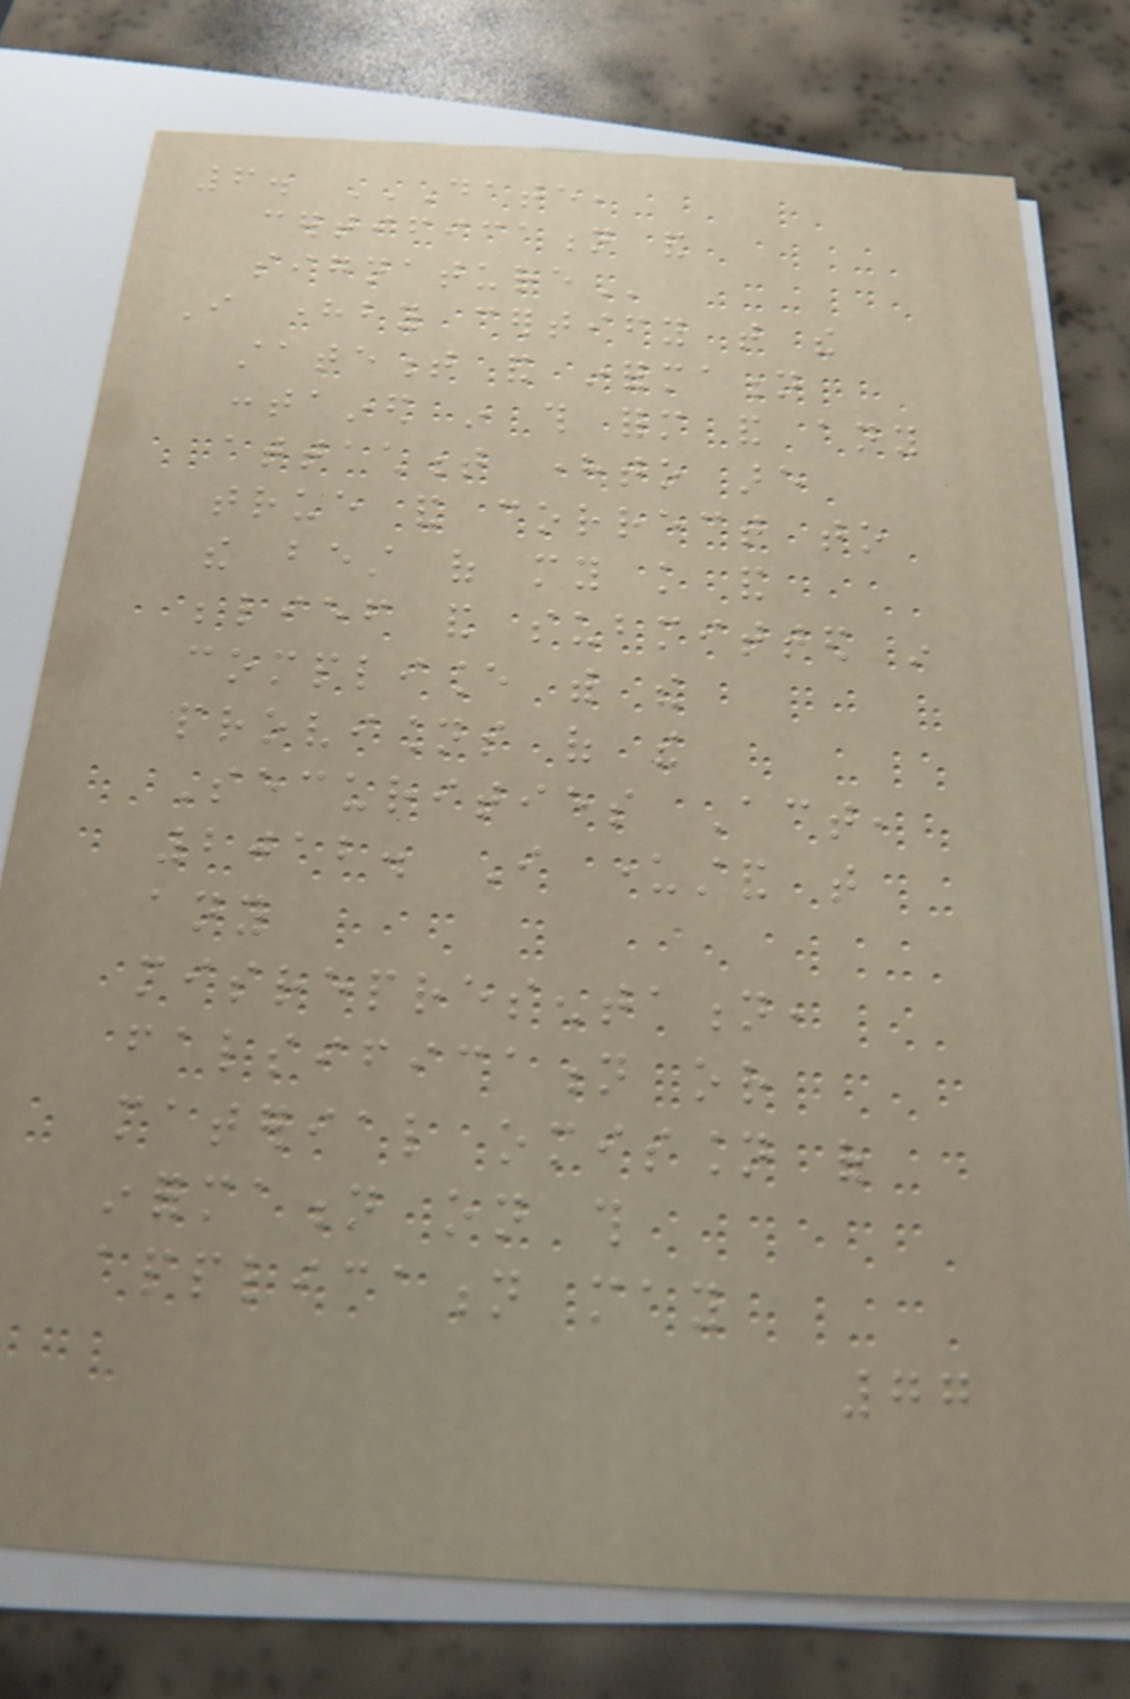6. DATE,
CERTIFICATION AND
SIGNATURE
I hereby certify that the
statement and information
contained in this form and any
attachment hereto are
true and correct to
the best of my knowledge and
belief and submitted in
compliance with the
provisions of the
Securities Act,
2012. I understand that
any
misrepresentation,
falsification or
material omission of
information on this
application may
77
